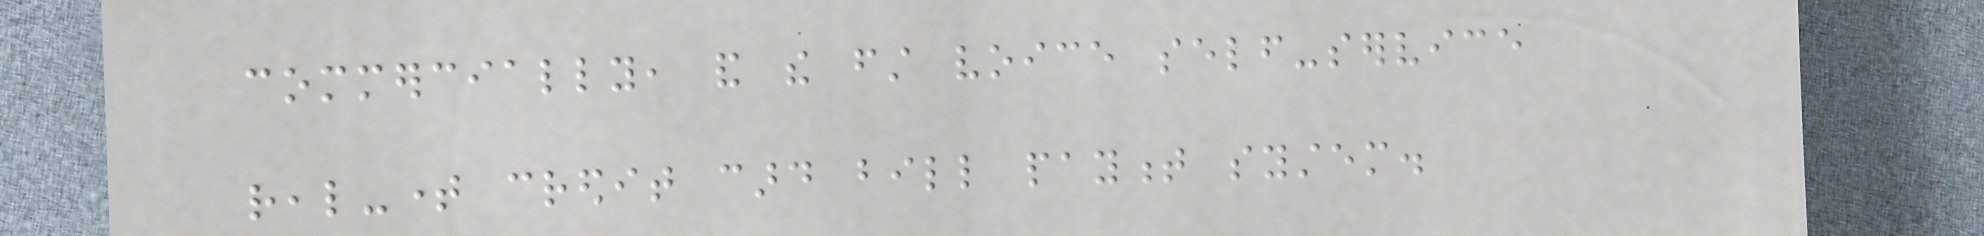commercially, and the first voice self-service
real-time credit card bill payment system.
